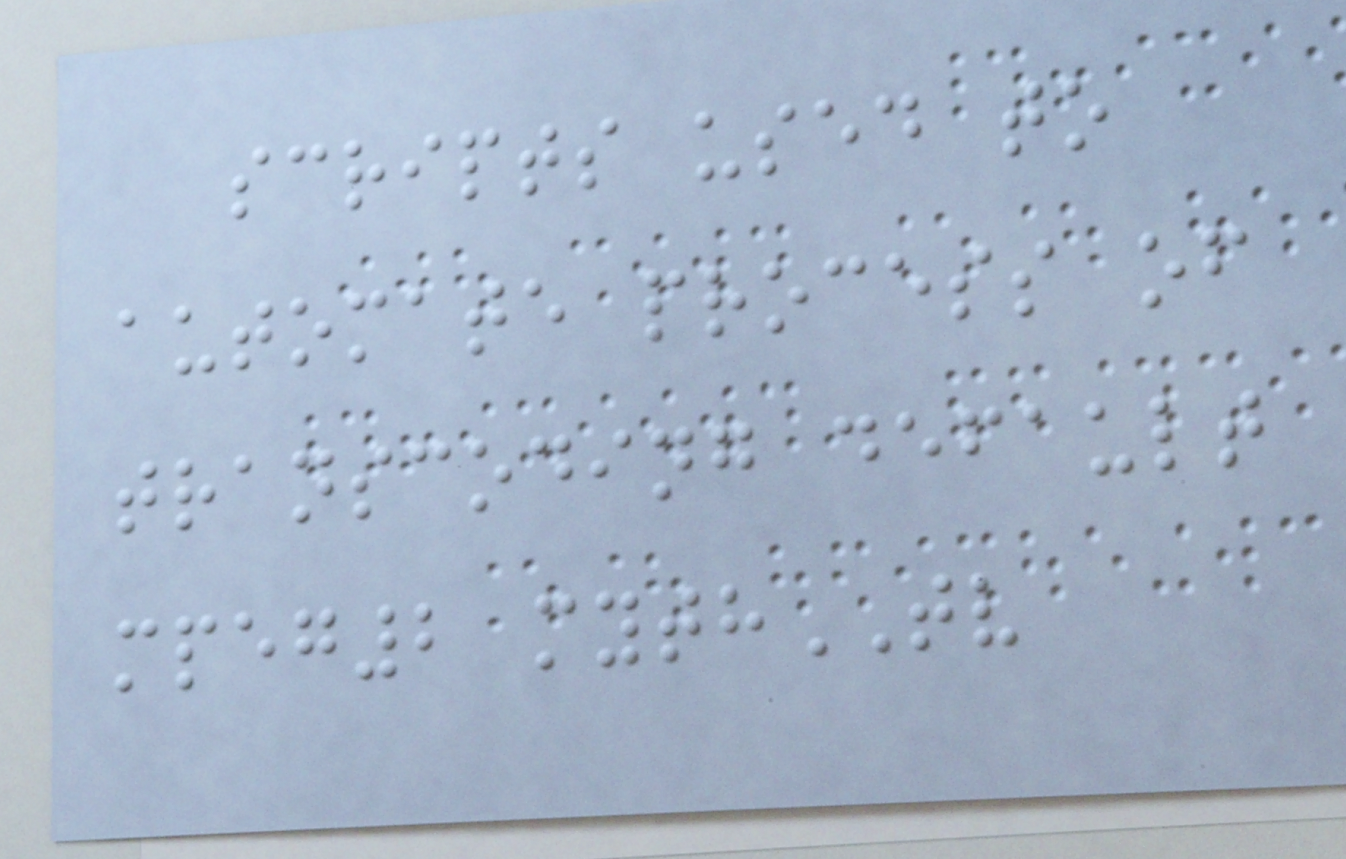scripts used to
automate process of
transcoding default
mpeg2 mythTV
